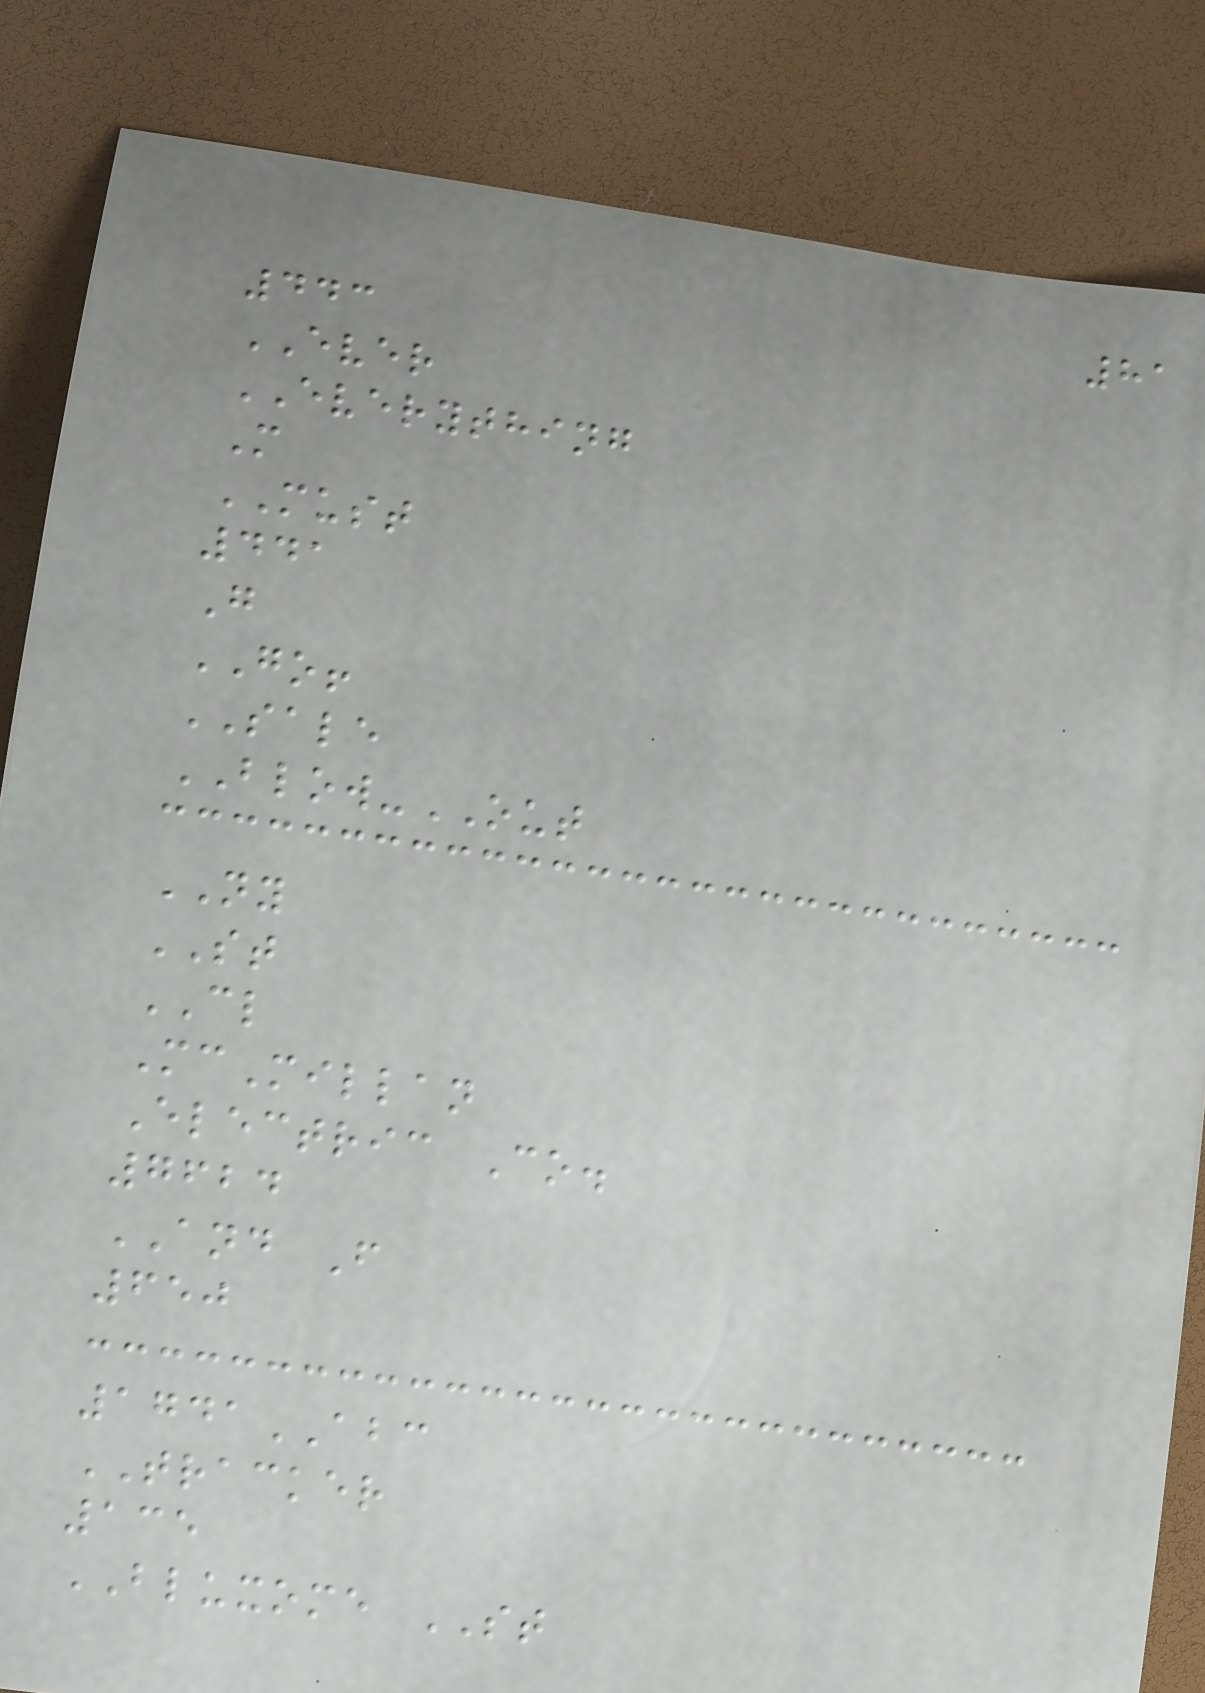81
443
EVER
EVERYTHING
M
MUST
441
G
GO!
SALE
BLOW-OUT
NY
ST
CL
McMillan
Electric Co.
7624
AND F
650
1741ABC
TRACKER
135
BLUXOME ST
